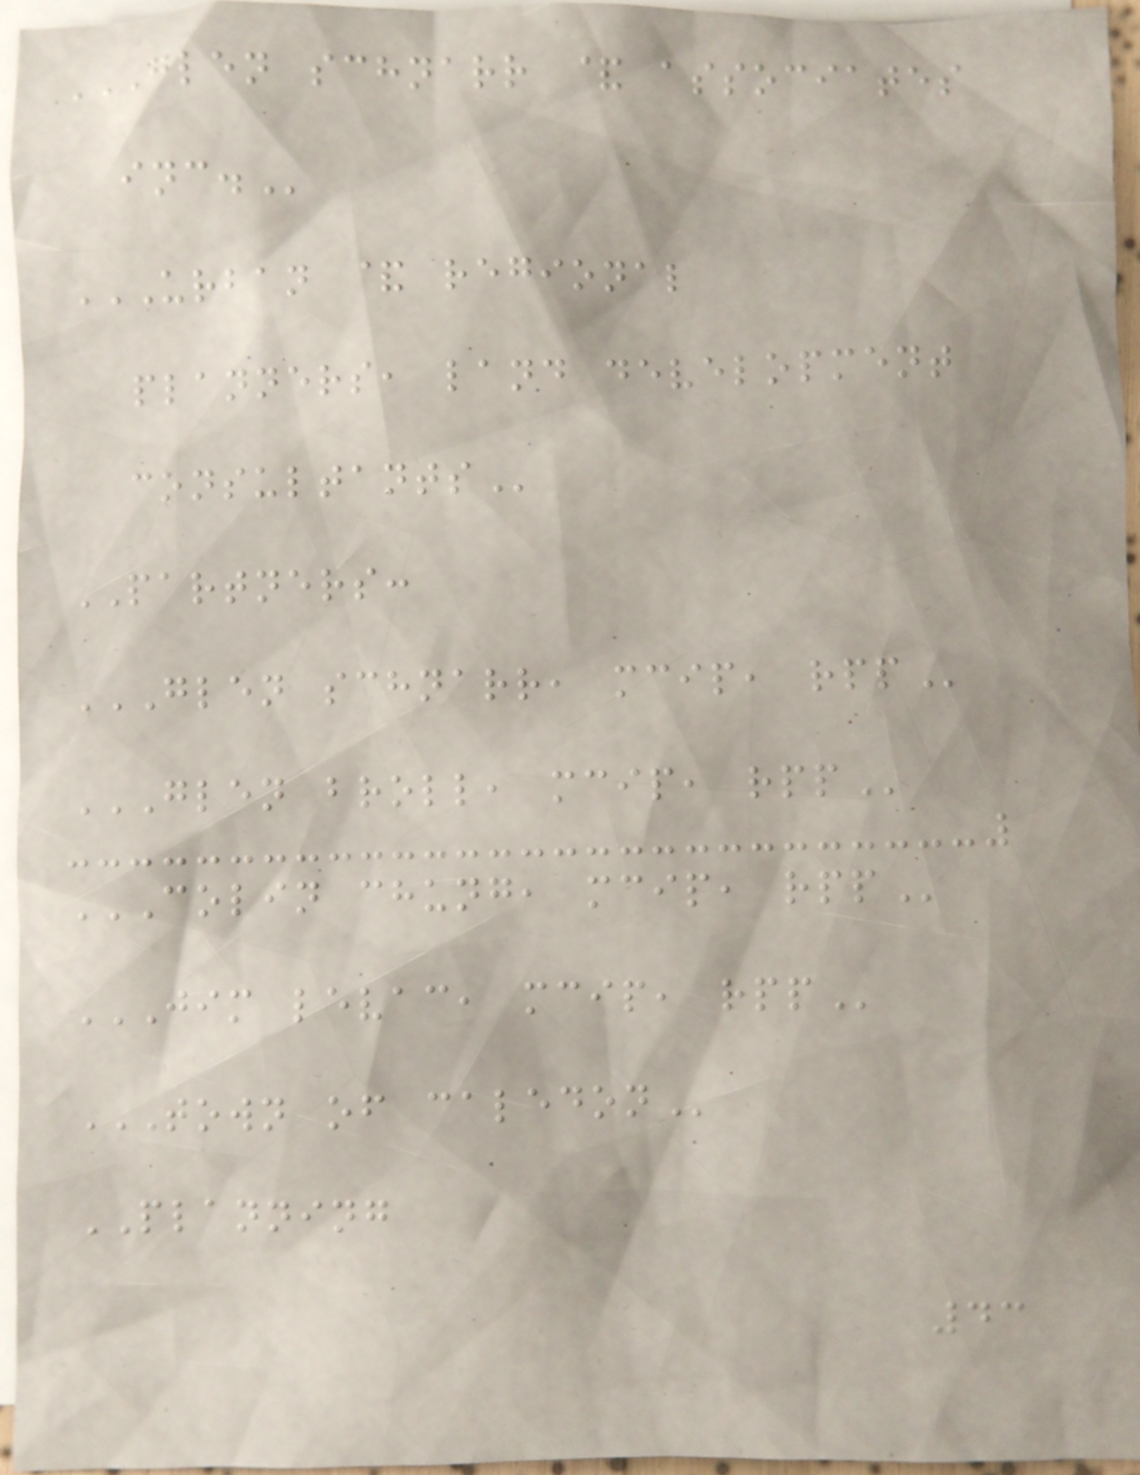GLEN SCHNARR & ASSOCIATES
INC.
URBAN & REGIONAL
PLANNERS, LAND DEVELOPMENT
CONSULTANTS
PARTNERS:
GLEN SCHNARR, MCIP, RPP
GLEN BROLL, MCIP, RPP
COLIN CHUNG, MCIP, RPP
JIM LEVAC, MCIP, RPP
TOWN OF CALEDON
PLANNING
43
